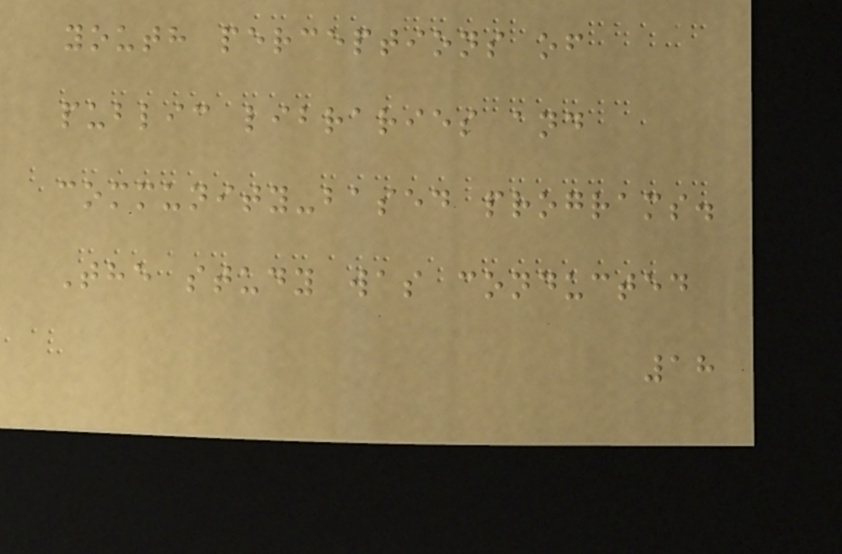youth perceptions of
public libraries and
community-based programs.
The study was conducted
18
